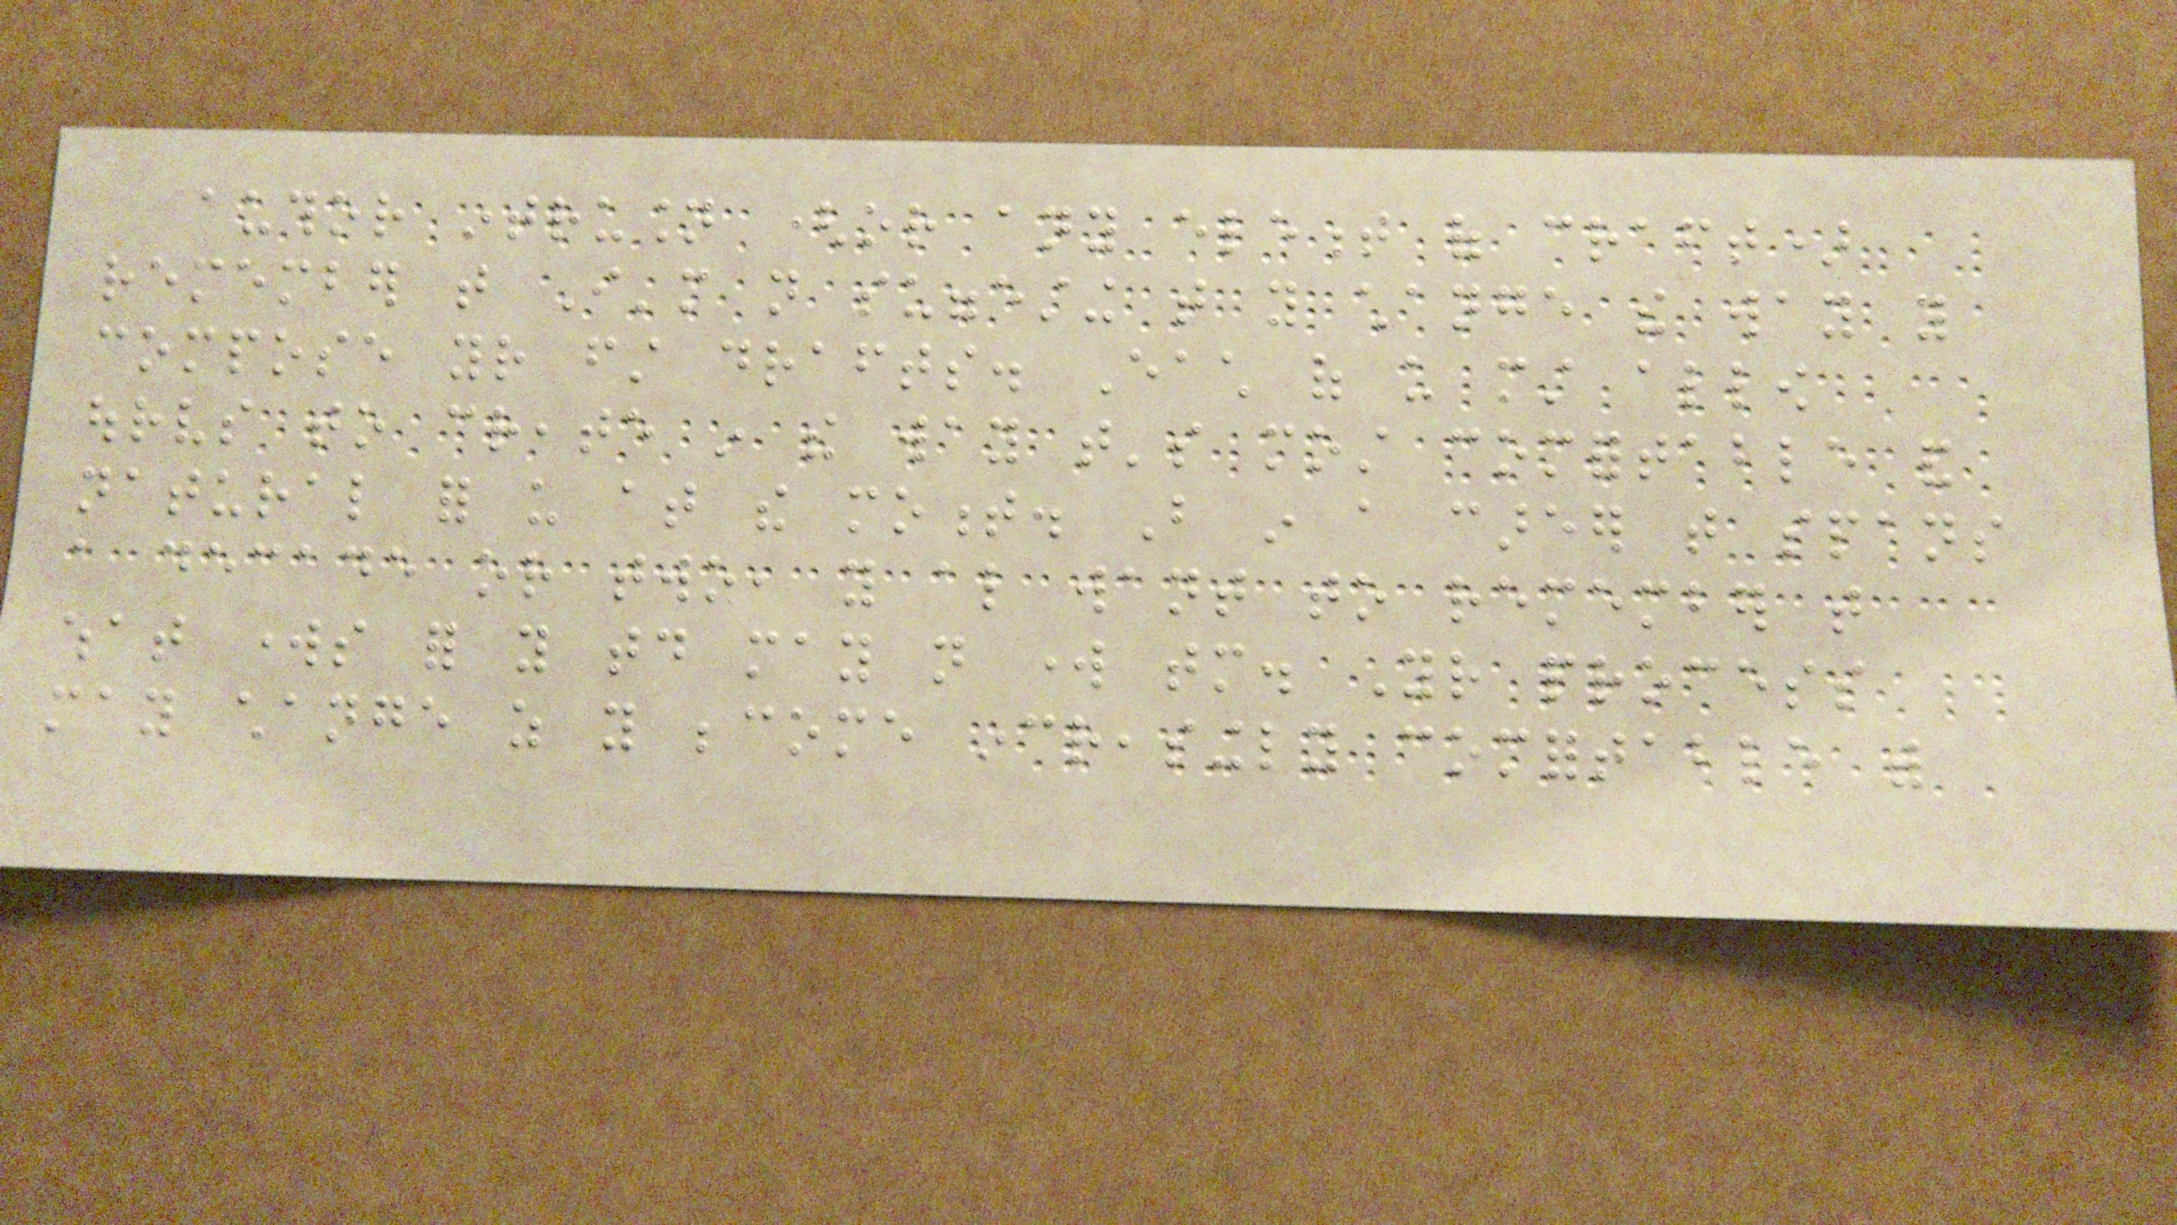author intrusion (or any element of craft)
remember that I'm not suggesting that you change the way you
compose your first drafts. Each of us must allow
ourselves to create in the way that's most comfortable and
natural for us at the moment. But in a career that spans
a decade or two, you also want to remember that
what works for you today may not work tomorrow. Your process
may change as you become increasingly comfortable with
